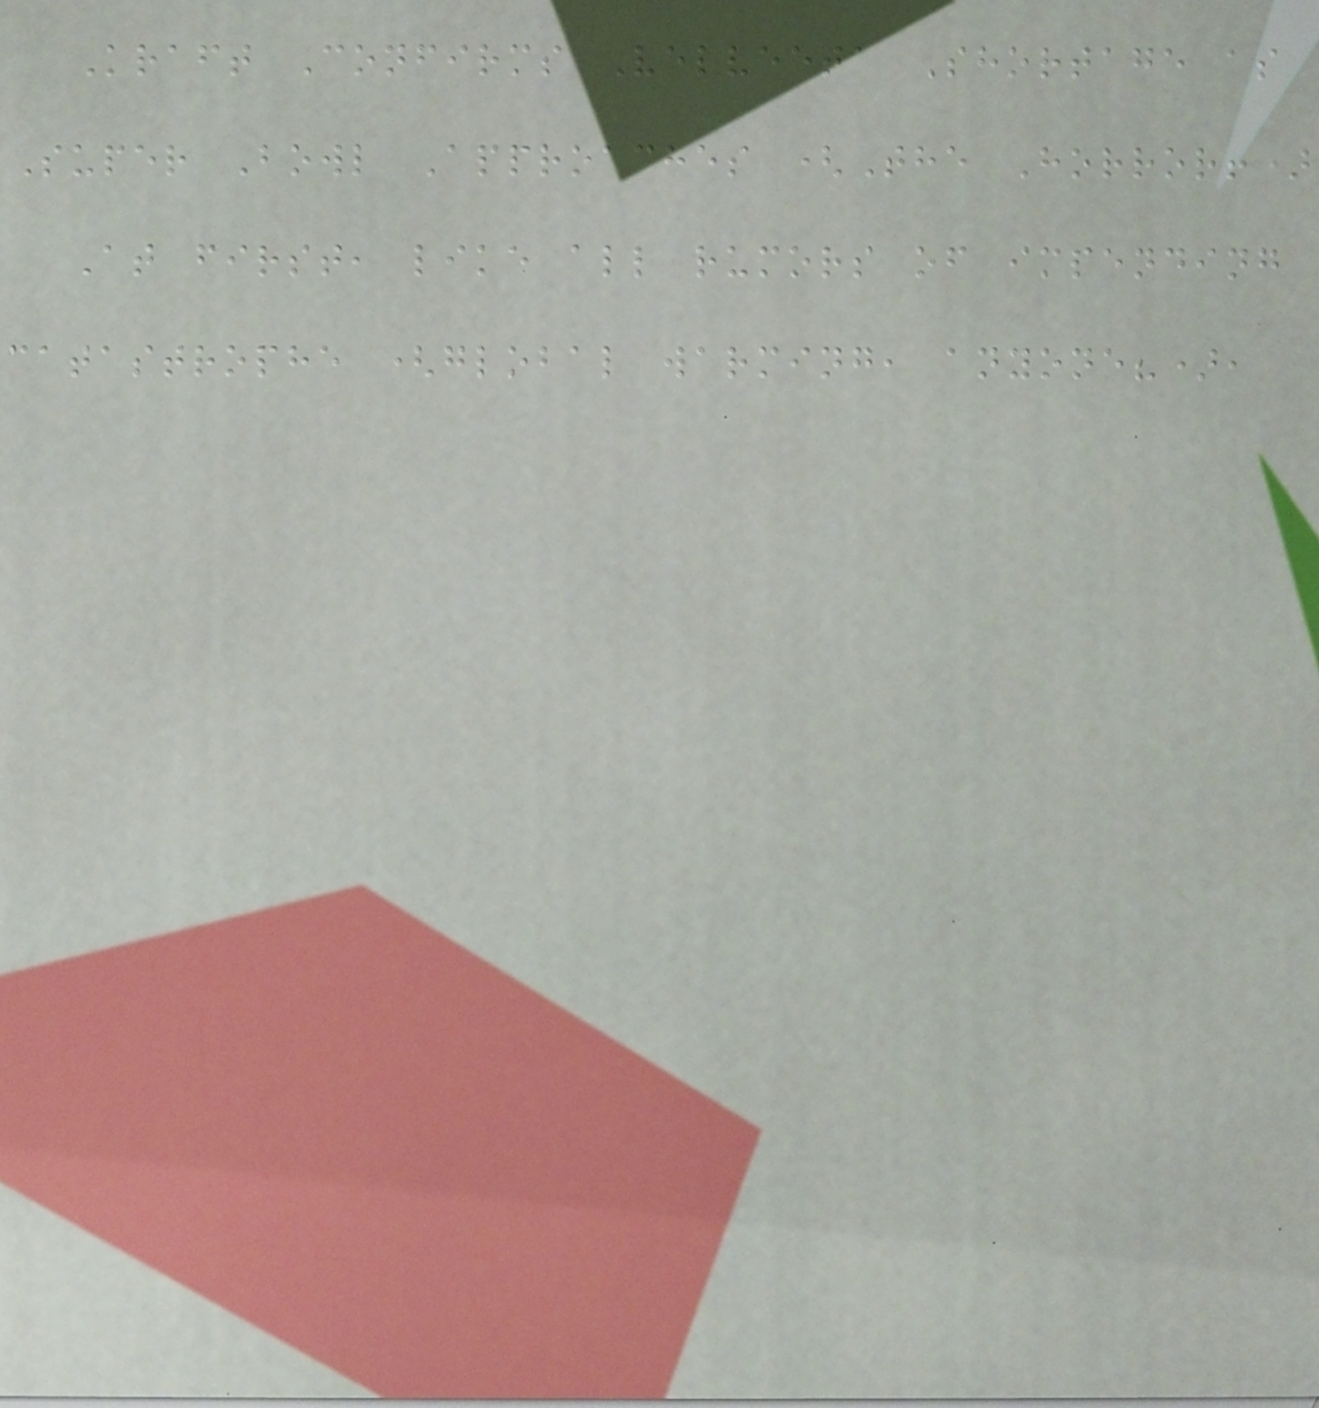Kraft Confirms Velveeta Shortage as
Super Bowl Approaches (The Horror!)
At first, like all rumors of impending
catastrophe (global warming, anyone?),
